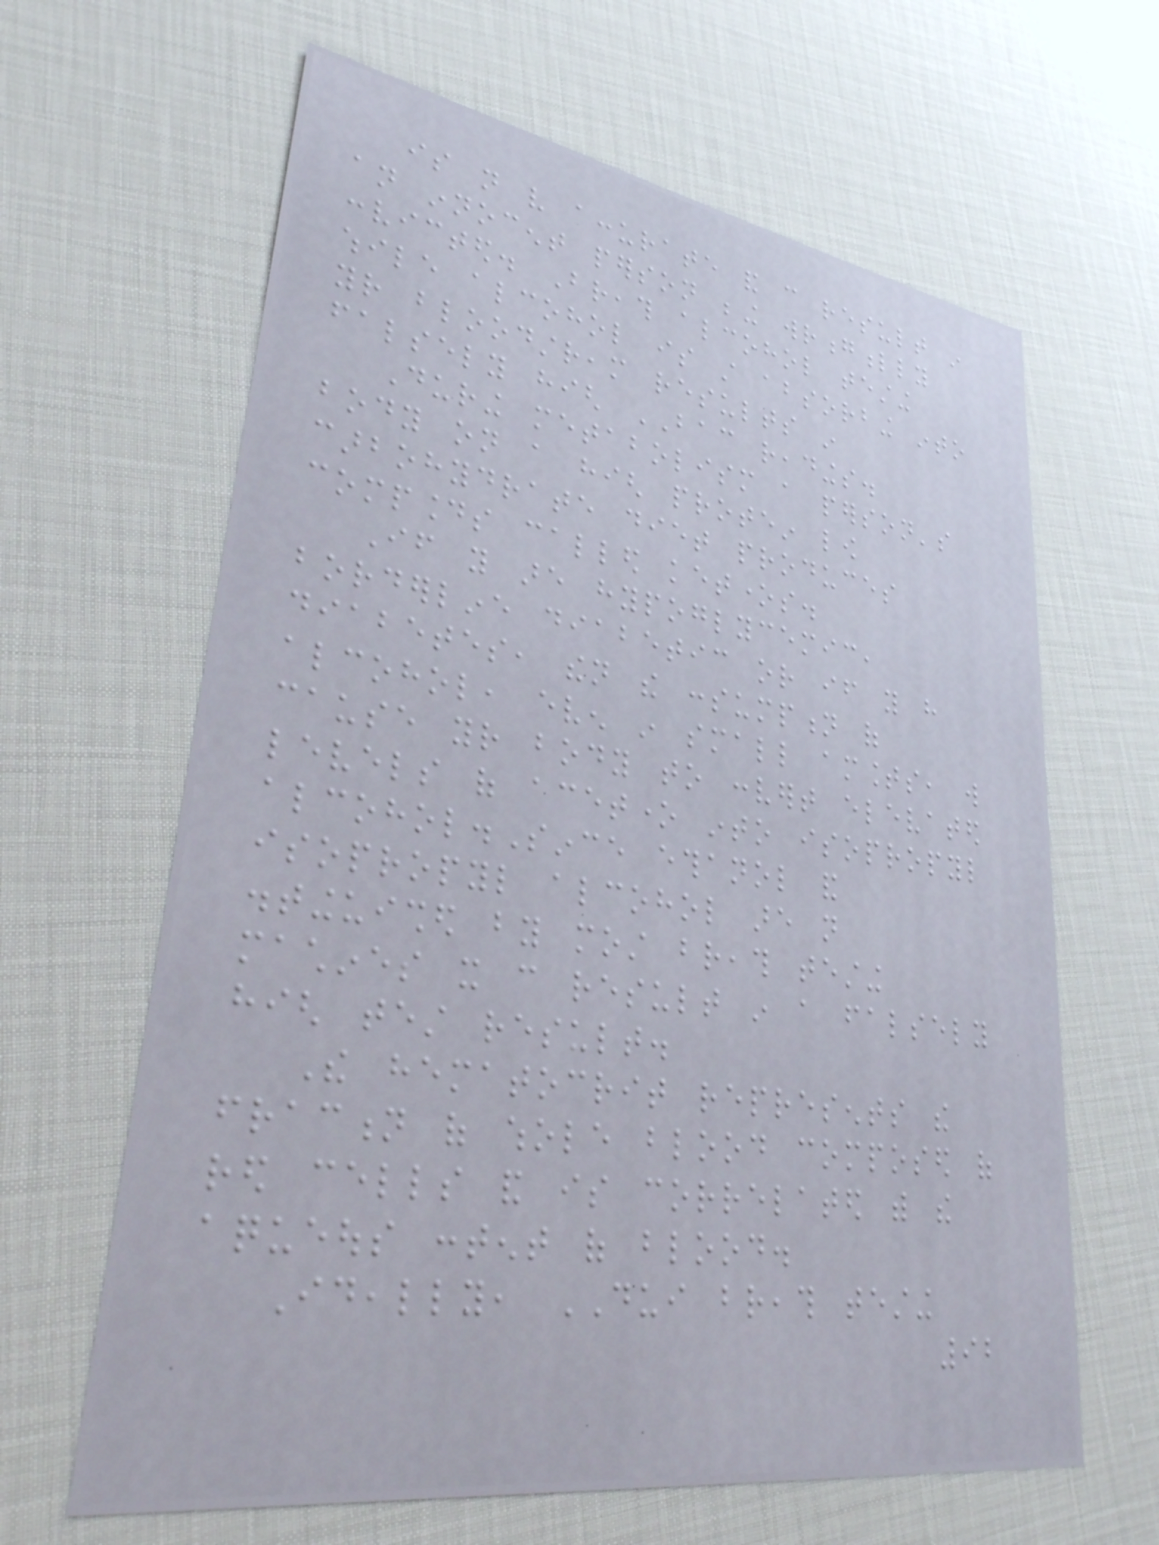is not very accurate and can result in
an innocent person being wrongfully
convicted. Breath alcohol testing
while alcohol is still absorbing into
your bloodstream results in
falsely high BAC readings.
During metabolism a person's
body on a high protein low
carbohydrate diet produces
compounds called ketones.
If you are hypoglycemic,
borderline diabetic or if you have
diabetes, then the consumption of
alcohol, even in small amounts, will
cause your body to convert elevated
levels of acetone into isopropyl
alcohol.Since ethanol and
isopropyl alcohol are not
distinguished by most breath testing
machines it can result in a falsely
high test result.
The hematocrit represents the
fraction of whole blood composed of
red cells and is correlated with the
aqueous content of blood.
Ideally, DUI breath testing
92
